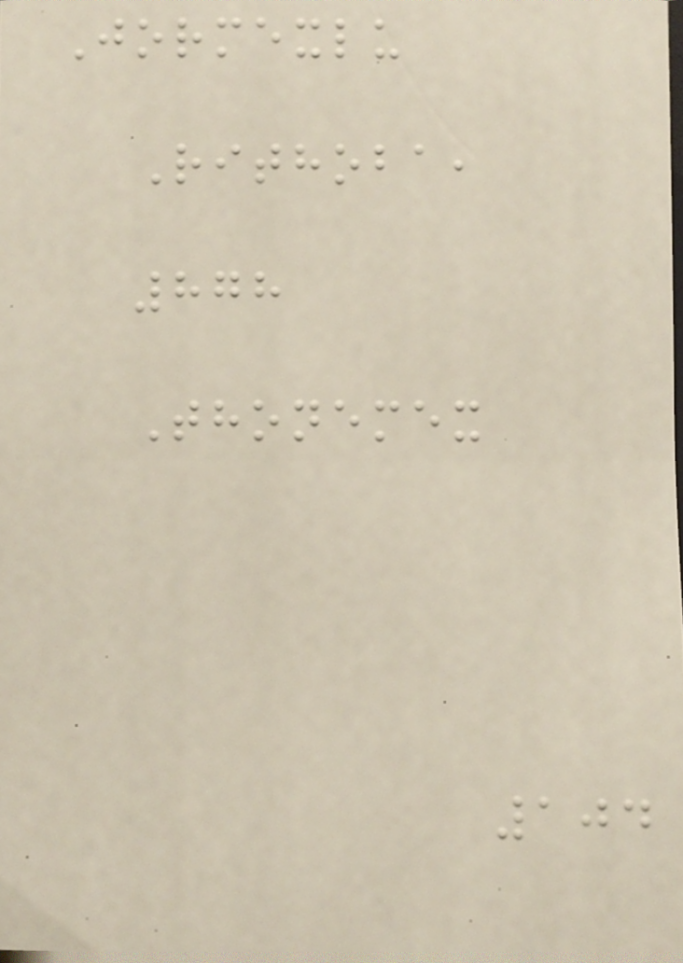Jormexlu
Rithoba,
878
Thonemex
104
